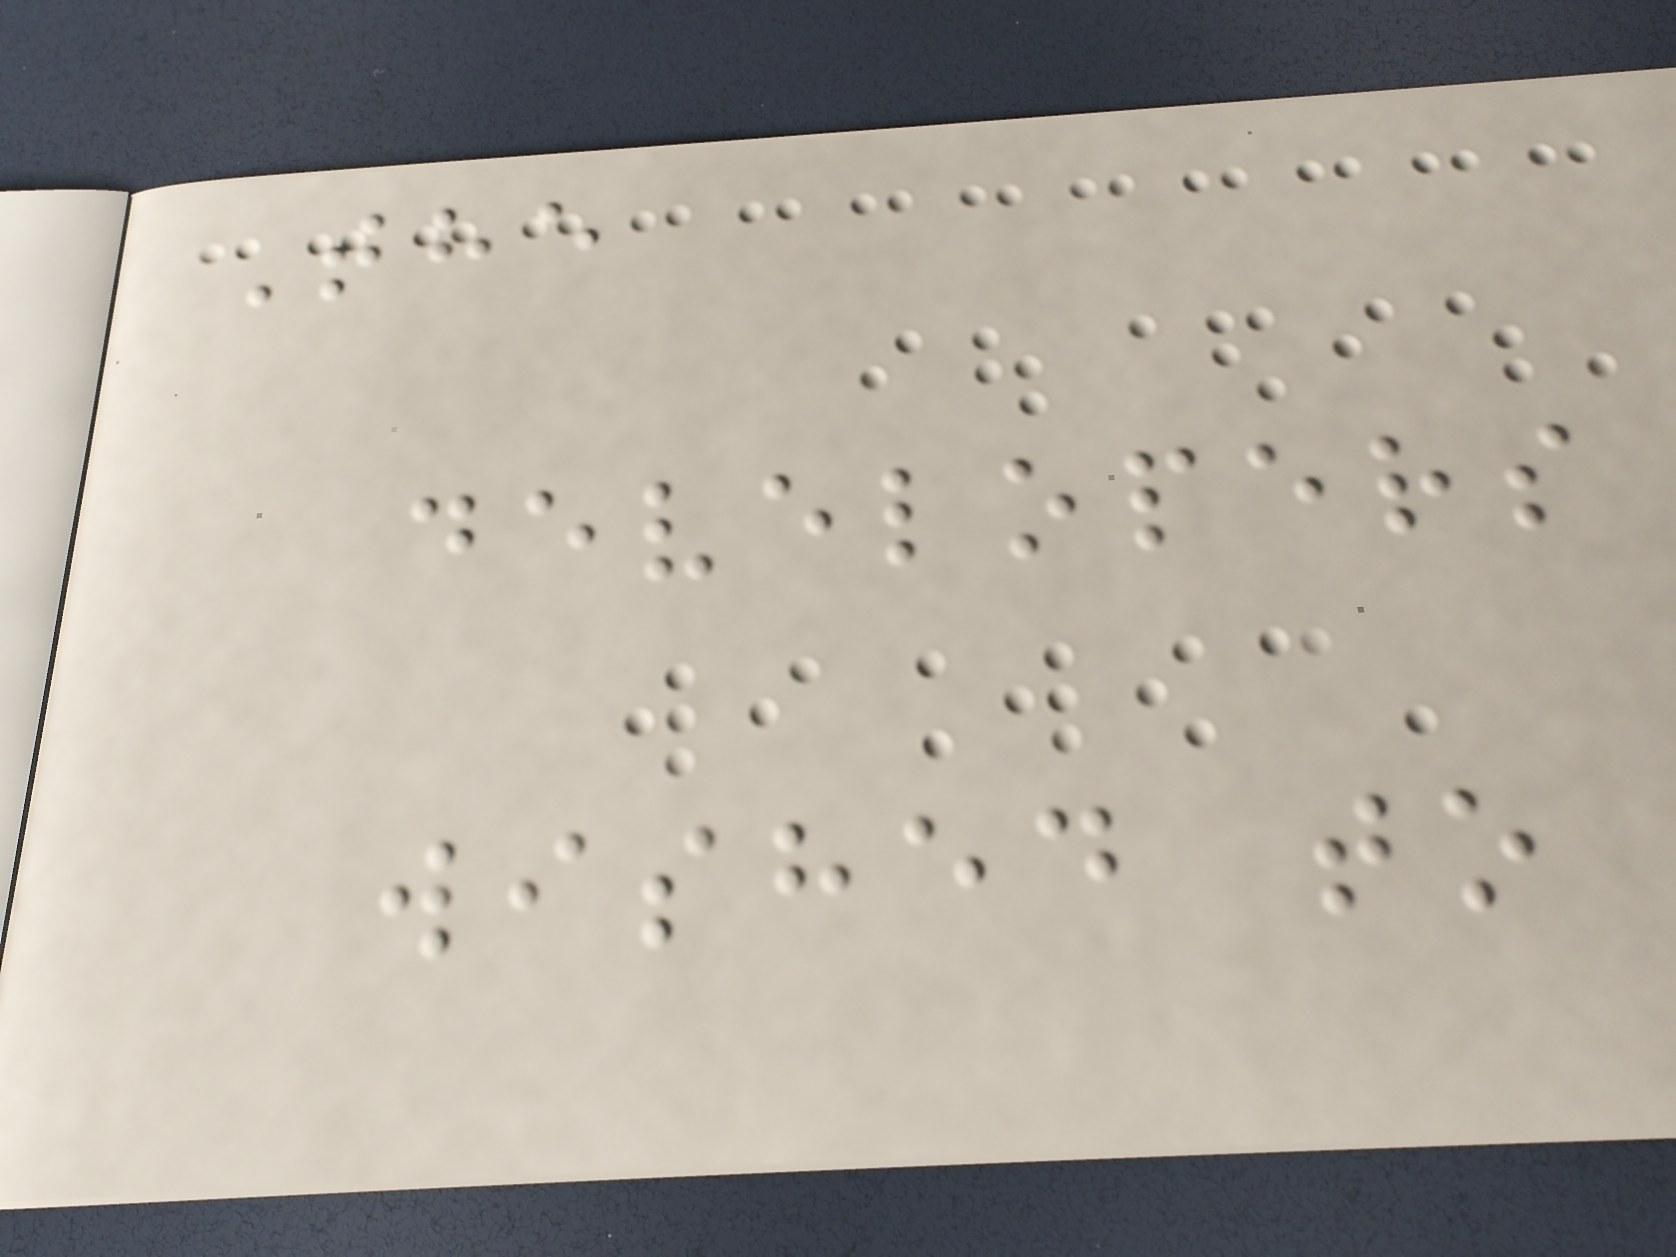The
developers
wished to
